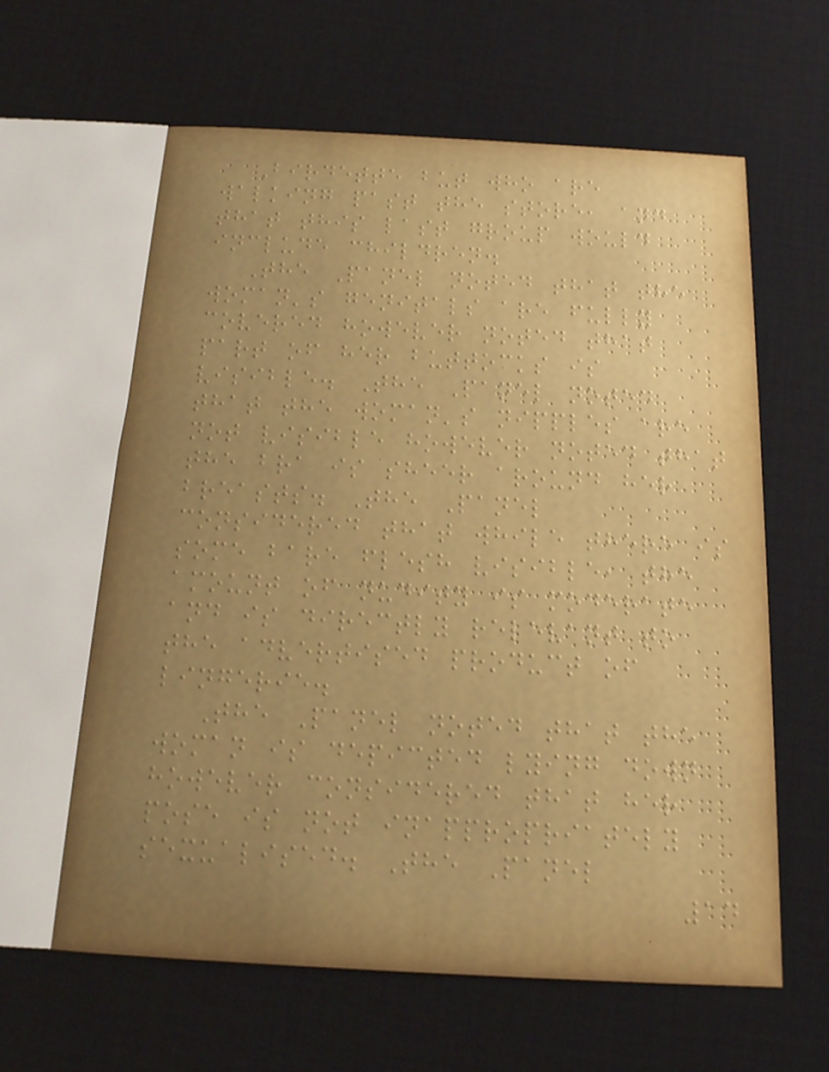Birdette but who are
walking past the store, and
that this last group would
include children.
The Panel noted that the
woman's genitals are fully
covered however noted that
part of her buttocks is
visible. The Panel noted
that the woman's nipples are
not visible however noted that
the bra is sheer around her
breasts. The Panel
considered that while there is
some bare flesh visible, the
amount of nudity is moderate
and is directly relevant to
the advertised product of
lingerie.
The Panel noted that the
woman is depicted lying down
however considered that her
pose is not inappropriately
sexualised. The Panel
14
